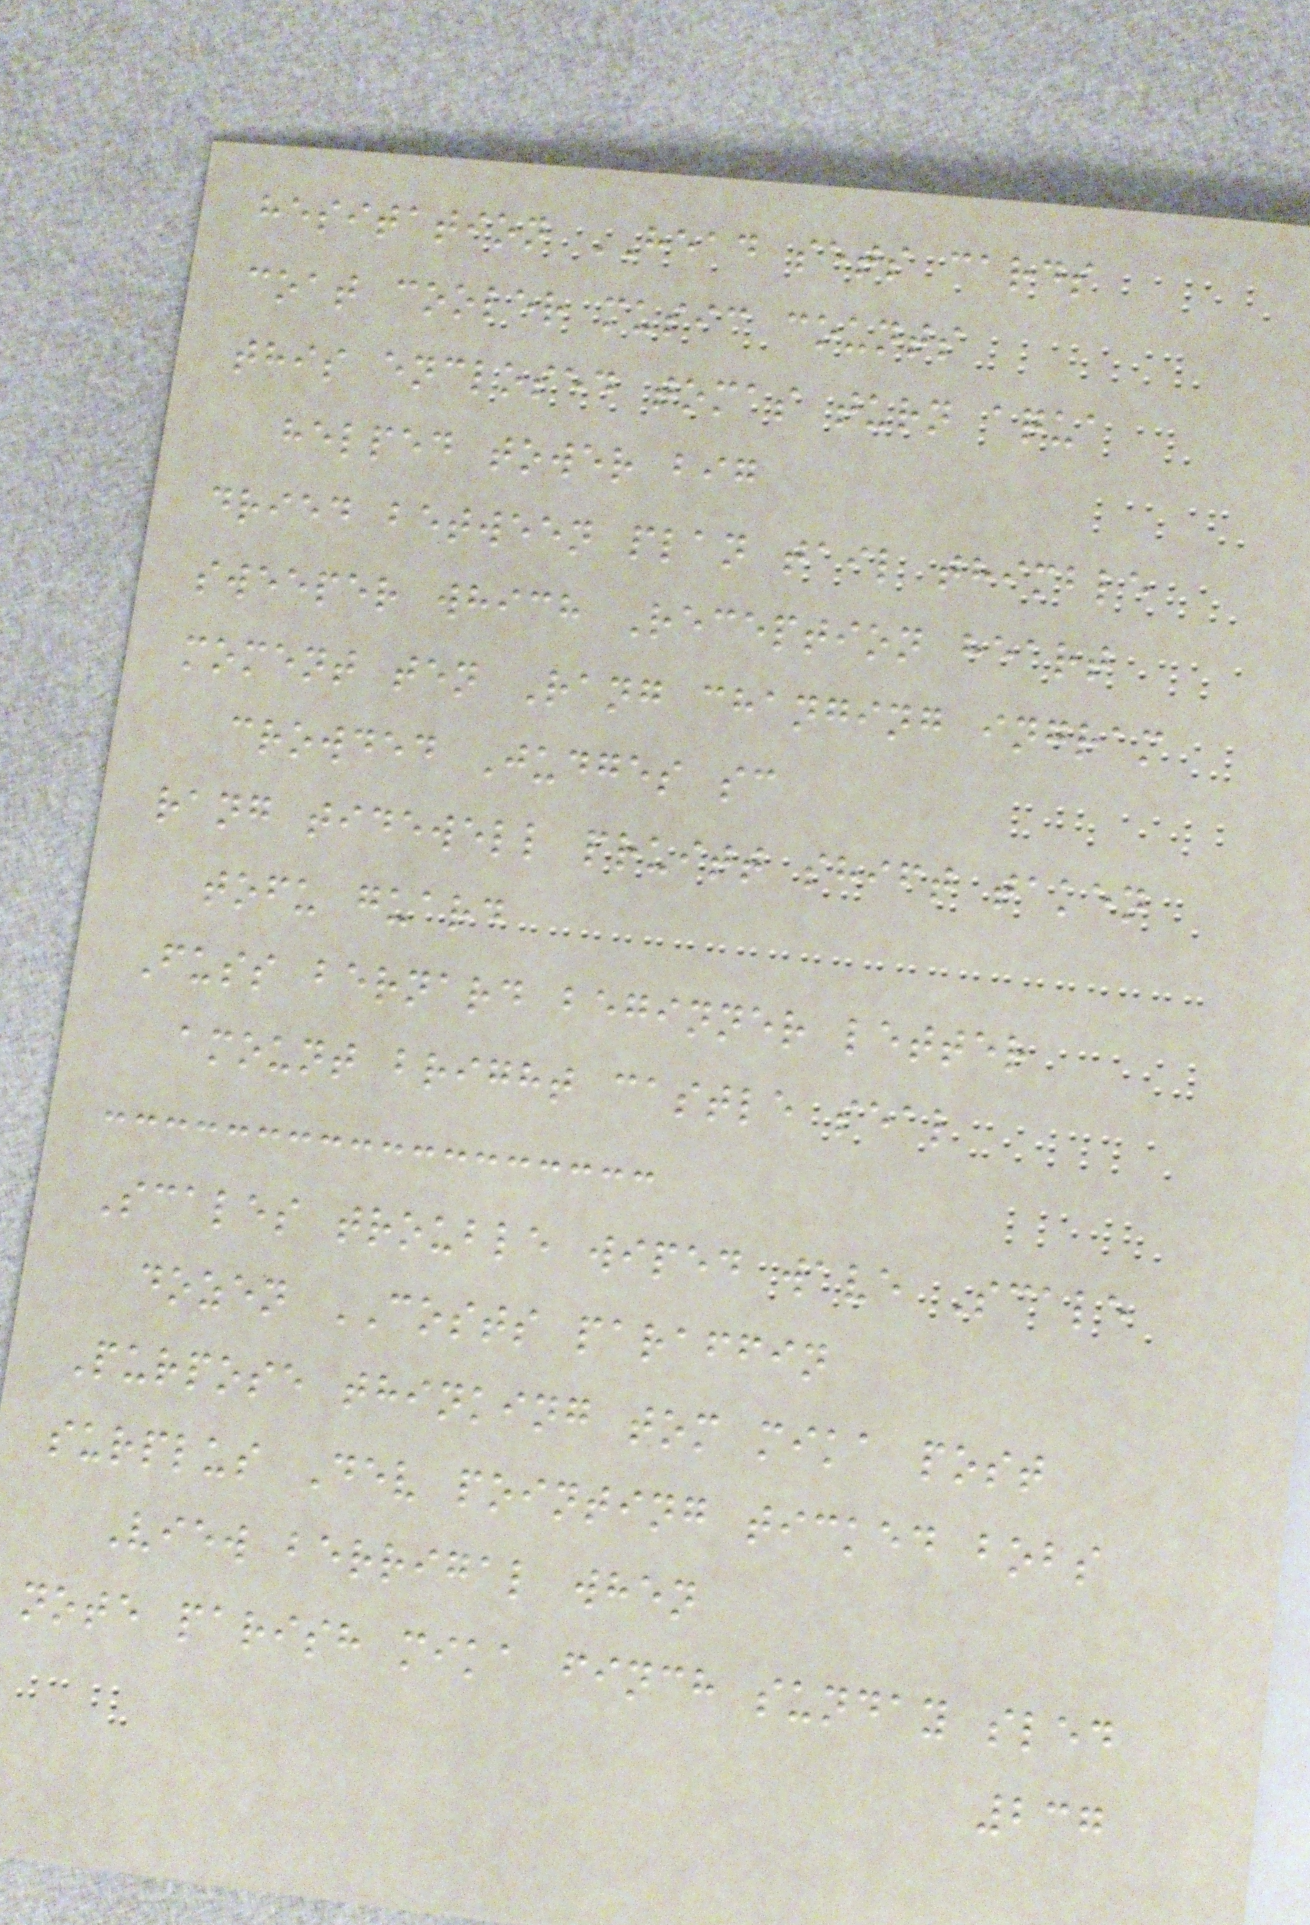hesitation HEAD sets cards
coat cooler music counts
this enclosed tomas turn aqua
helped tower big
dried between plan tail thimble
sweeper which Reception heart
moment ten Rang changing ingram
crowded Judges sc
rang tidewell pruitt shift taken
tofu guard
Fuss bernard beginner letter
amount bright castle seal
Scales trouble wiped wave Scale
dozen COSTS paraffin
Purpose thinking tom mika post
surplus Dev pointing ticked bobs
View berrigal when
note parish mika finch sunday sled
237
